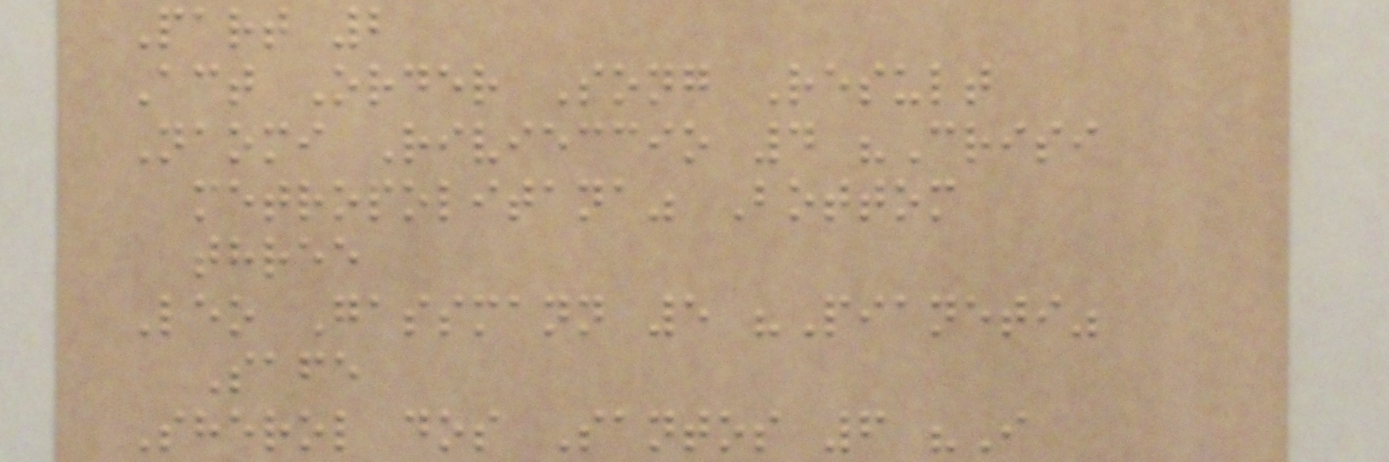Part 2
Act Order Song Result
Naomi Rivieccio 4 "Crisi
metropolitana" Bottom
three
Leo Gassmann 5 "Pianeti"
Safe
Sherol dos Santos 6 "I
